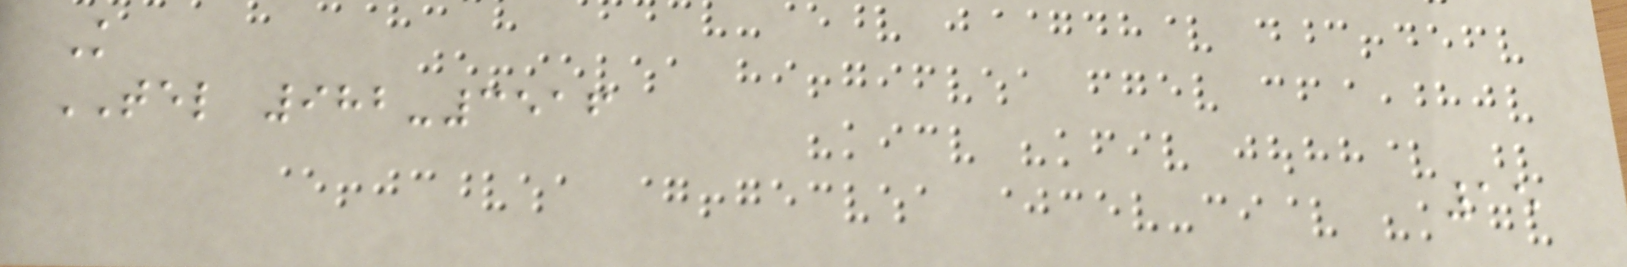K
TEL 982-3516
15
